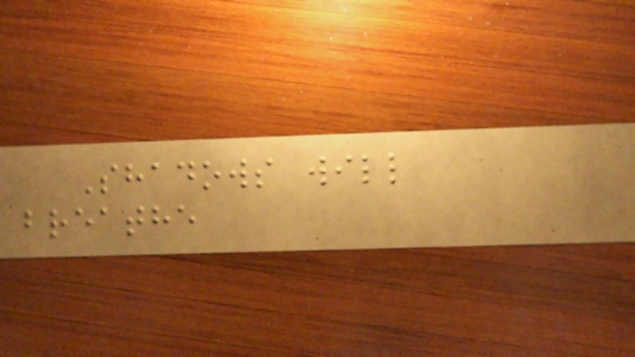Shadows will
breathe
